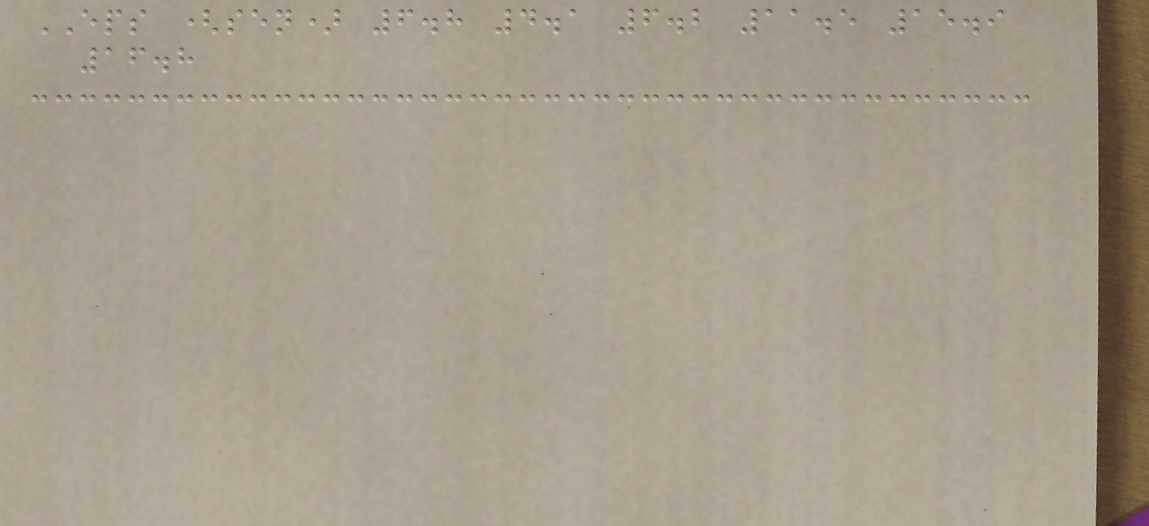EPS (sen) 6.8 4.1 6.2 11.5 15.9
16.8
